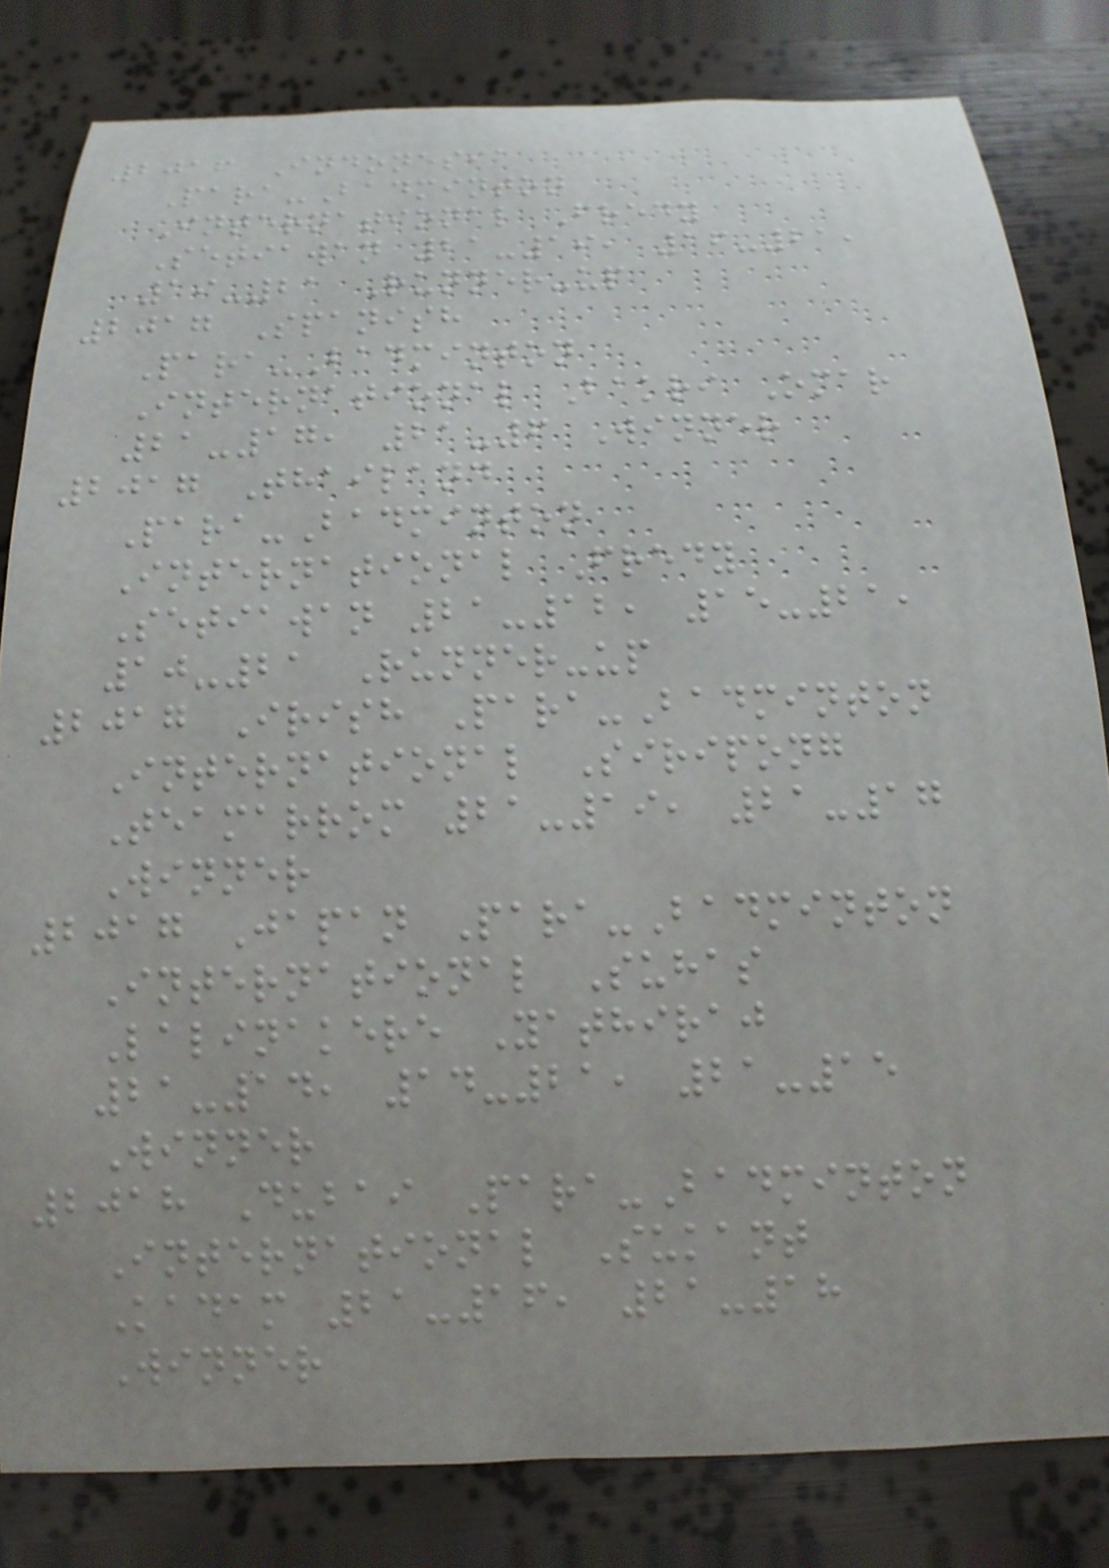2016 Indonesia
Para-Badminton
International Fredy
Setiawan 21-19, 16-21,
19-21 Runner-up
2017 Spanish
Para-Badminton
International Bakri Omar
21-17, 21-6 Winner
2017 Thailand
Para-Badminton
International Fredy
Setiawan 21-12, 15-21,
10-21 Runner-up
2017 Irish Para-Badminton
International Siripong
Teamarrom 21-19, 21-17
Winner
2017 Japan Para-Badminton
International Suhas
Lalinakere Yathiraj
21-14, 14-21, 21-15
Winner
2018 Dubai Para-Badminton
International Sukant
Kadam 21-16, 21-18
Winner
